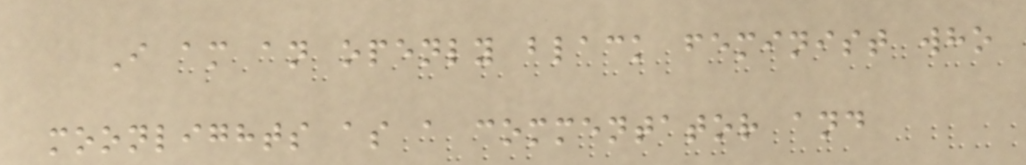I am an openly black feminist who
moonlights as a commentator and
